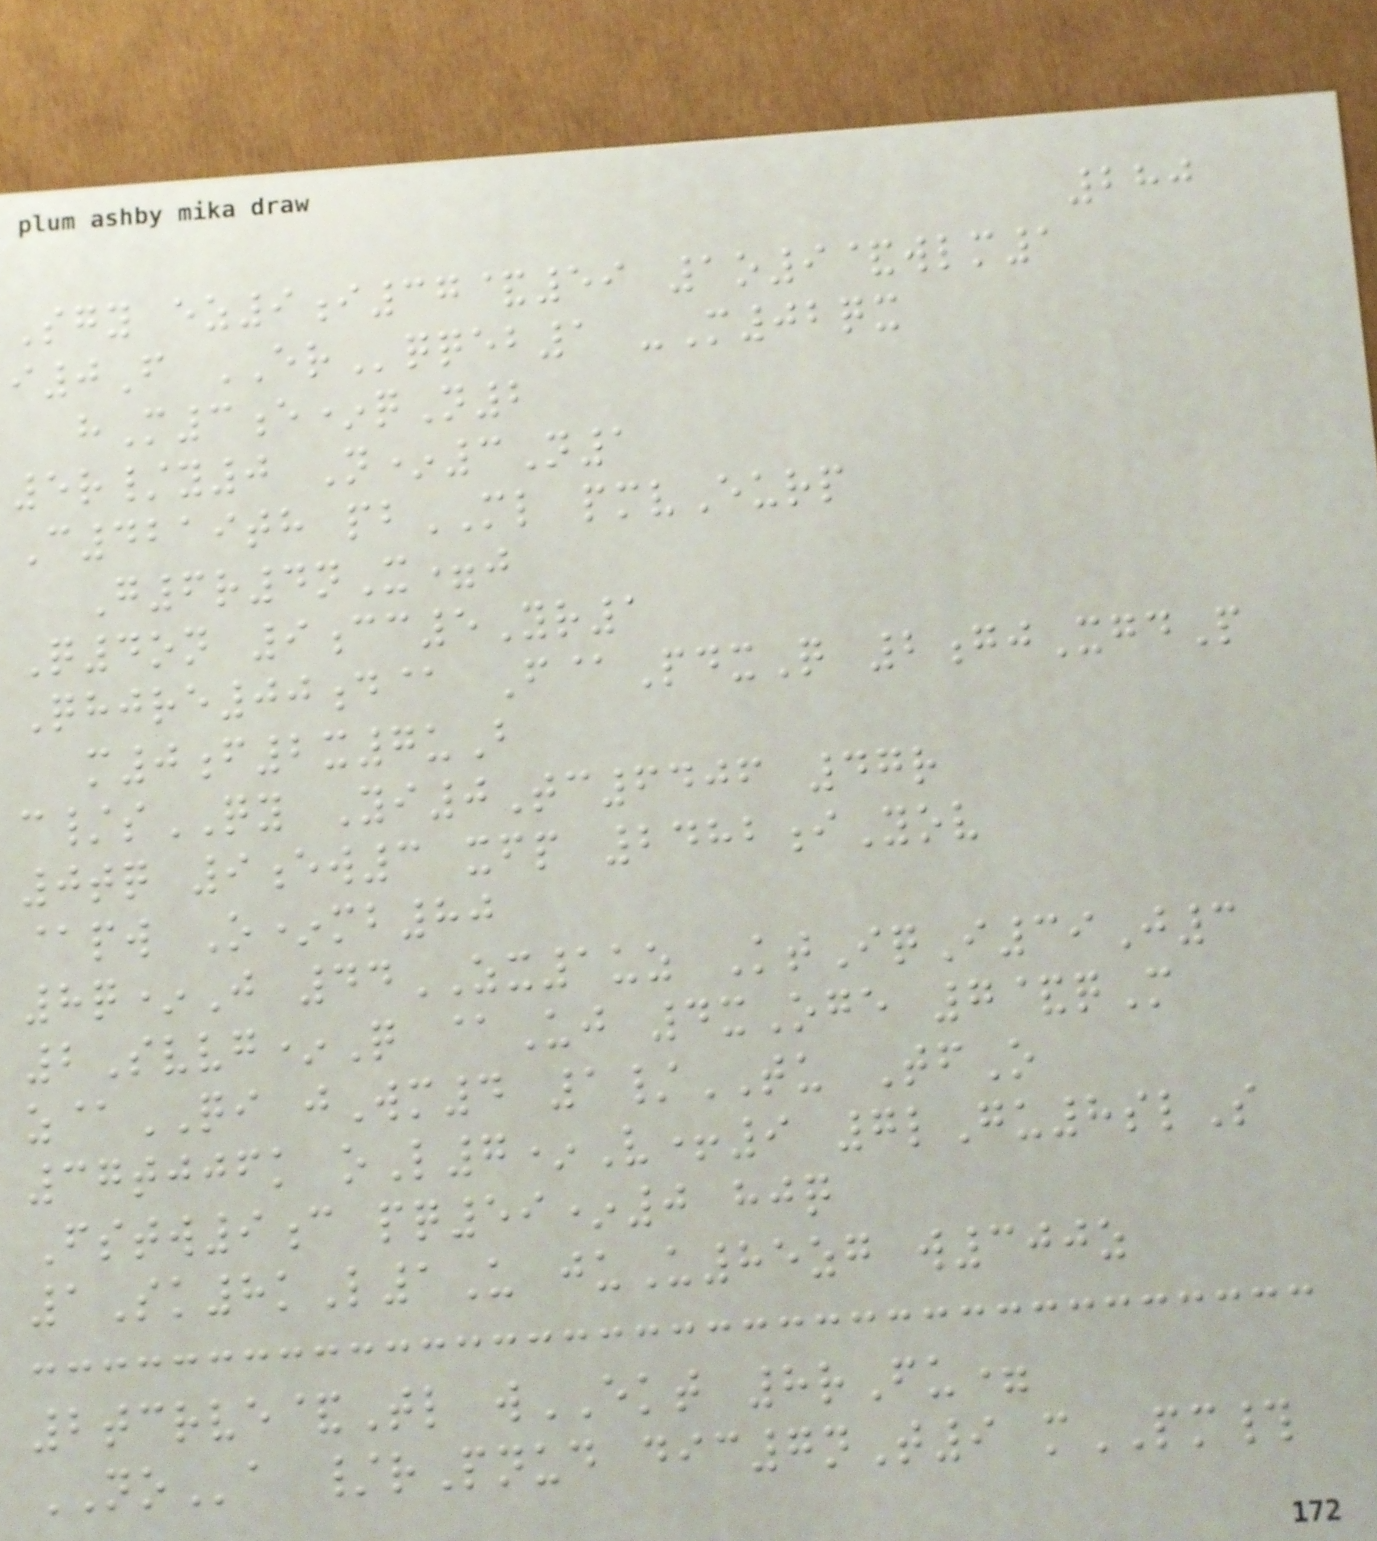280
Sgy ez9i37&59 1o9&wlm1
i0F ERqqeb1 -M02qx
hM3e*qN2
5r/y0 N*3N1
C4219th pbML pmvEurp
G6r4nX=j
Q4on 9cc5Yr1
Qhjre00d@ F@PdxQ 2gjXgdP
m0f2x7uB
c/sQY Yi0Tc6406 47r
0tq 9ew3 xfp 2482iYov
@pw O*mb80
8q*J 44ZX1uz KtIqI39J3
2Svvg*Q @Uj 4xOge 7&qM
z@QI jWm4 1/TU TfO
37tjjfk oL7*V+9 7lGu8slS
Fstw9c pq59*0 hjq
1Sk8kL1U juU85zg w300z
2tcrve&Tl wEKT 8rFu=
NOa /rPnud dic7nT9 mPM#
